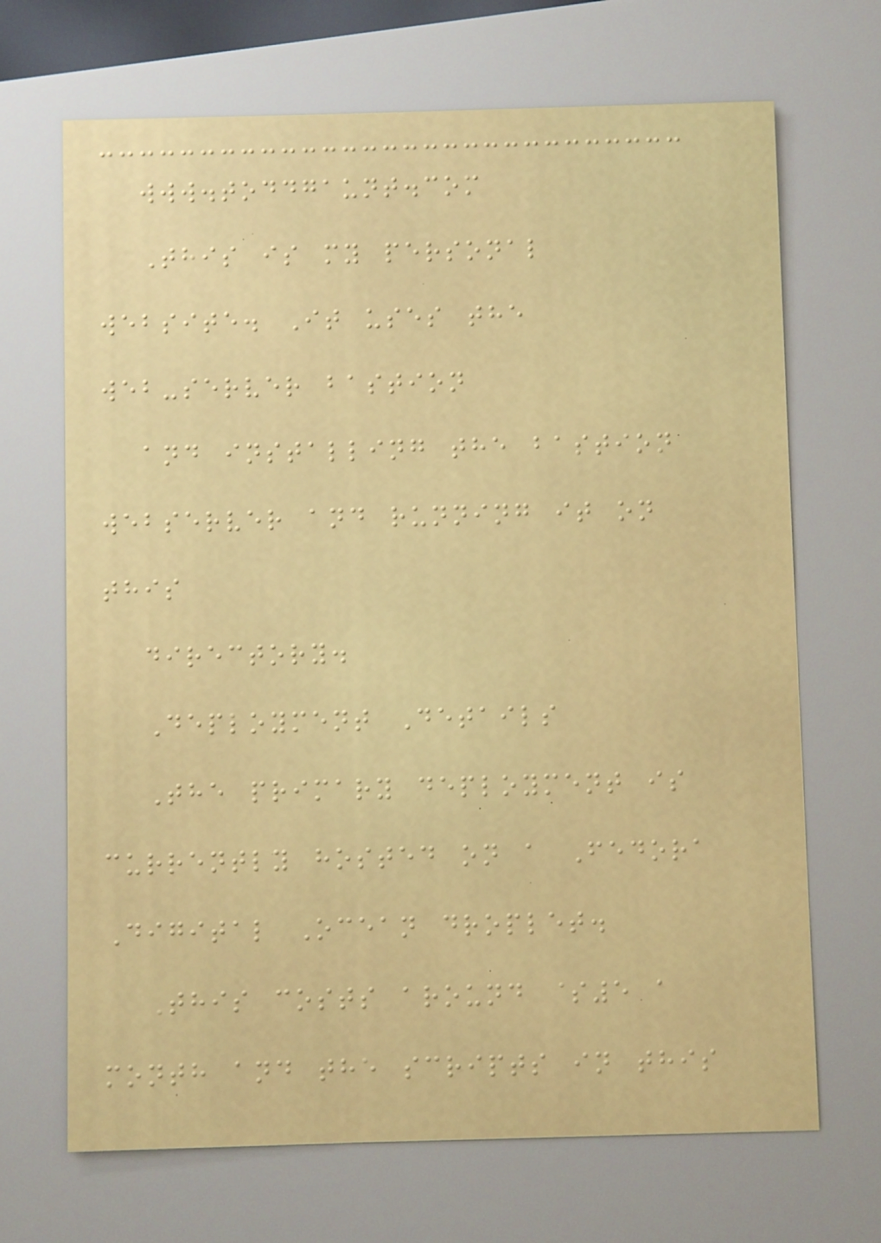www.toddgaunt.com
This is my personal
website. It uses the
web-server bastion
and installing the bastion
webserver and running it on
this
directory.
Deployment Details
The primary deployment is
currently hosted on a Fedora
Digital Ocean droplet.
This costs around $5 a
month and the scripts in this
